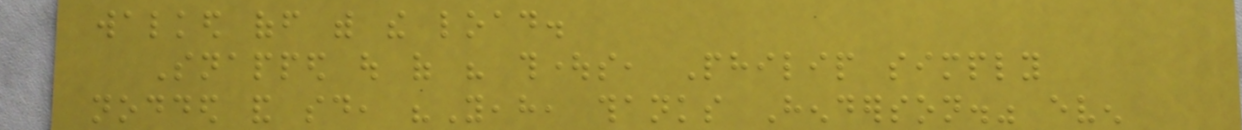walked off with the load.
Snapped out of his thoughts, Philip simply
nodded and said, "Yeah, thanks Henderson." even
